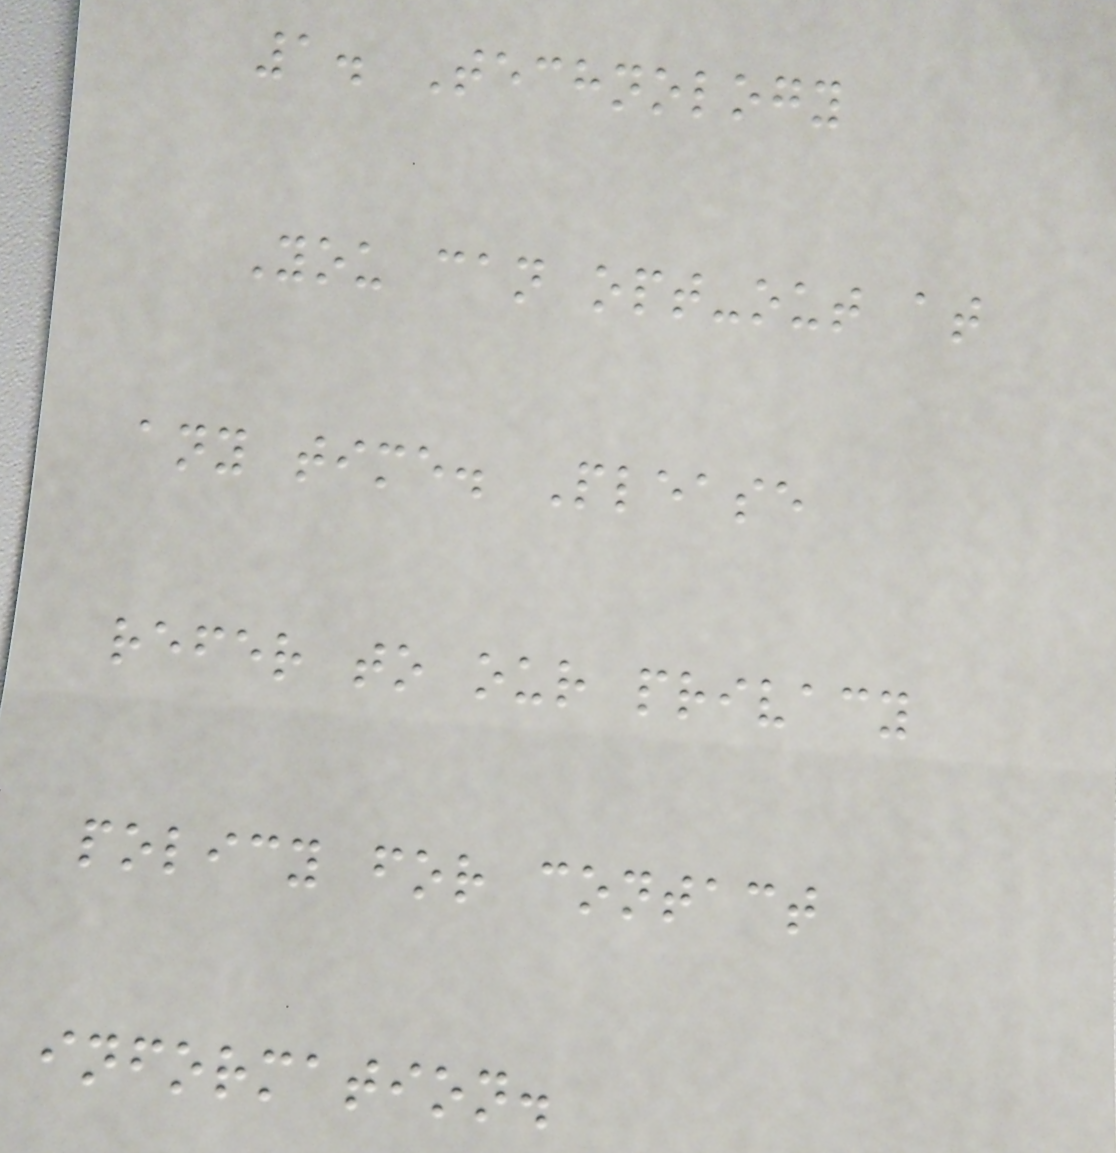1. Technology
You can opt-out at
any time. Please
refer to our privacy
policy for contact
information.
